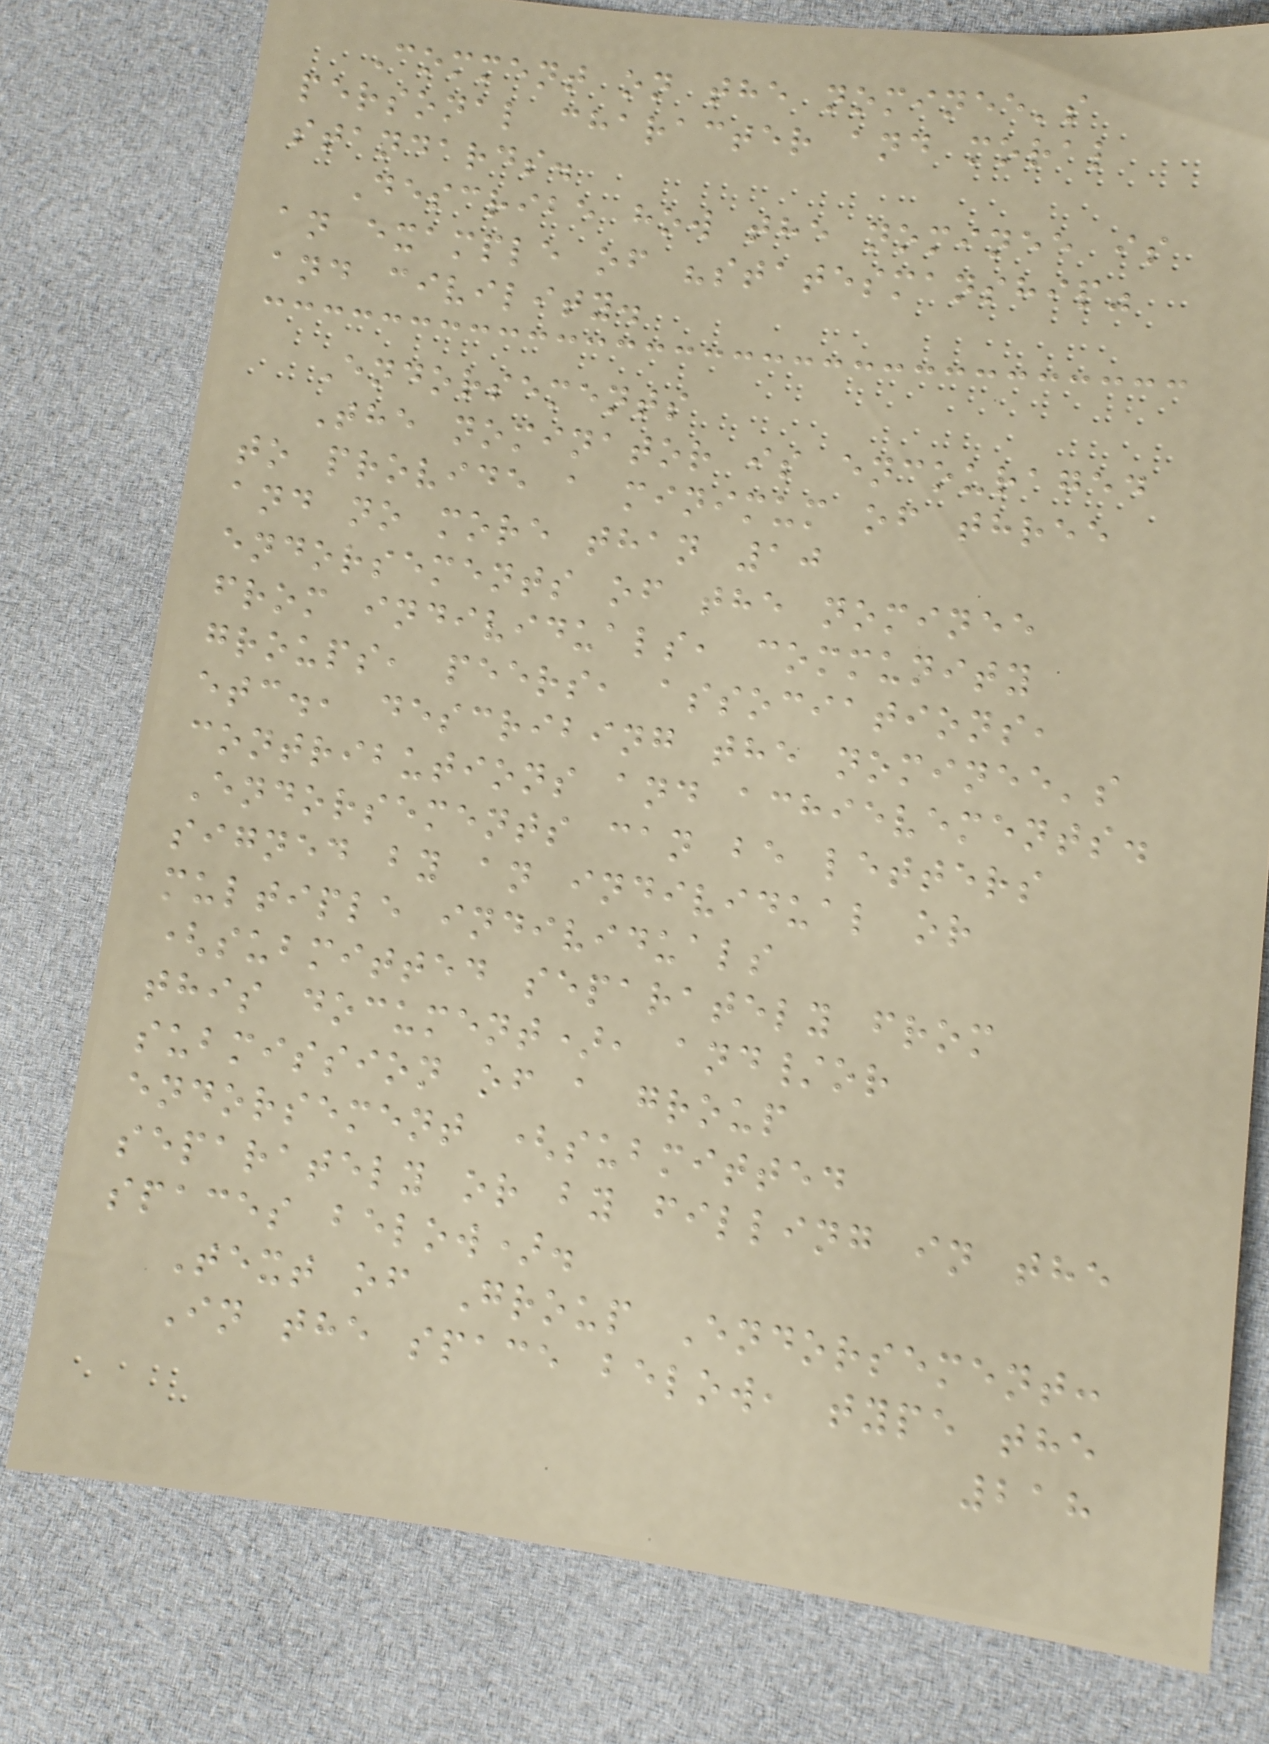Comment on the nominee's
personal character and moral
standards.
Describe how the nominee is
an example of "statesmanship"
and civility.
Endorsements
The nominator is encouraged
to provide a minimum of three
and no more than 10
endorsements of the nominee
from individuals, community
groups, peers, associations,
etc., describing the nominee's
contributions and achievements.
Endorsements can be letters
signed by an individual or
multiple individuals
(submitted separately from
this document), and/or
submission of a group
endorsement (submitted
separately or by filling in the
spaces below).
Text of Group Endorsement:
In the space below, type the
218
